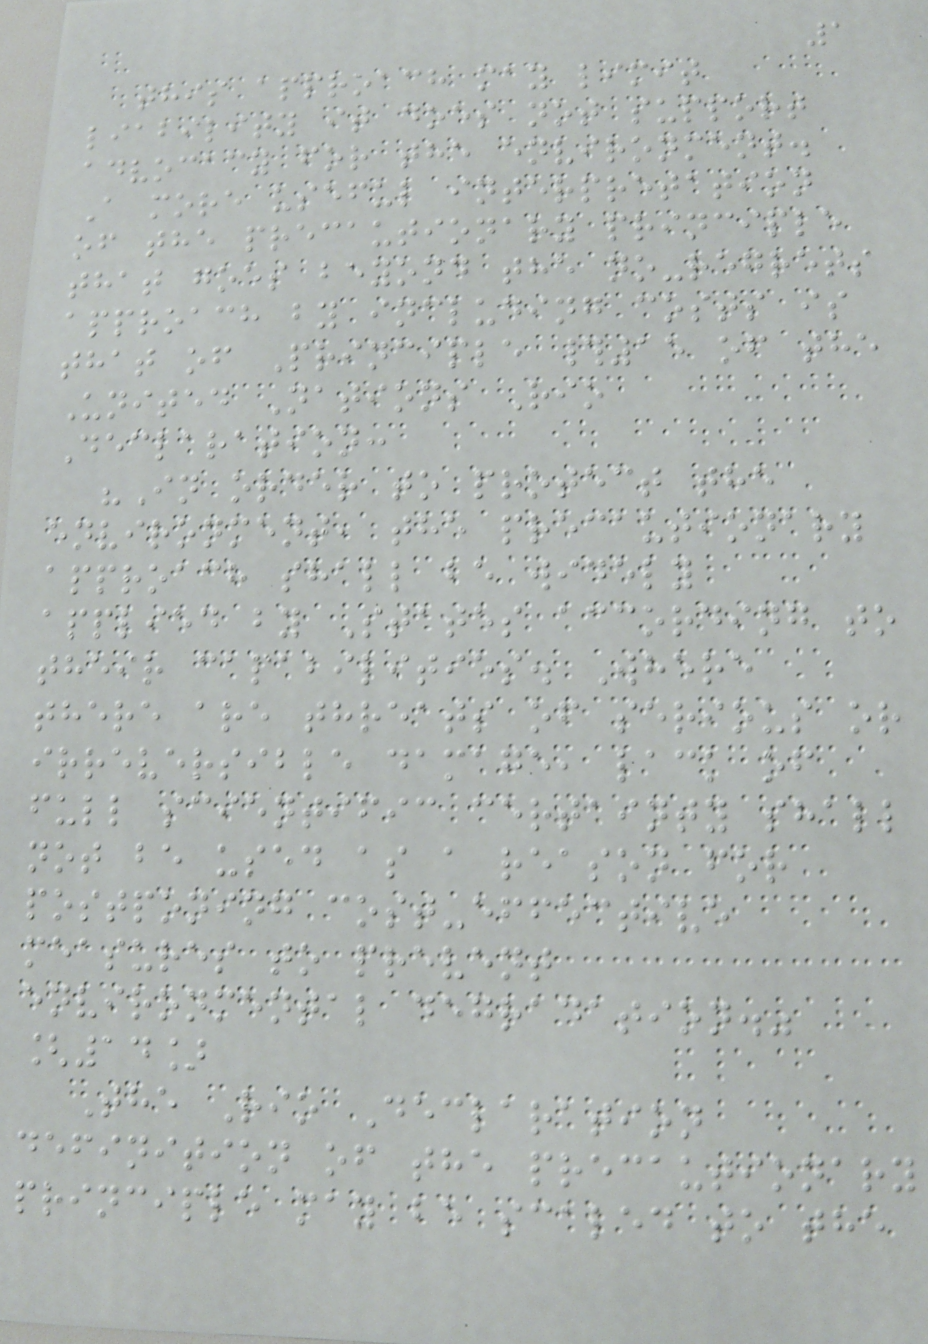1
this approach may limit
liability it does not support
advocacy for the environment.
A more useful interpretation
of the precautionary principle
that goes beyond the no-regrets
approach by including costs is
that of Principle #15 of the
United Nations Rio
Declaration:
"In order to protect the
environment, the precautionary
approach shall be widely
applied by States according to
their capabilities. Where
there are threats of serious or
irreversible damage, lack of
full scientific certainty shall
not be used as a reason for
postponing cost-effective
measures to prevent
environmental degradation."
[14]
The Rio Declaration
definition of the precautionary
principle may be scaled to the
